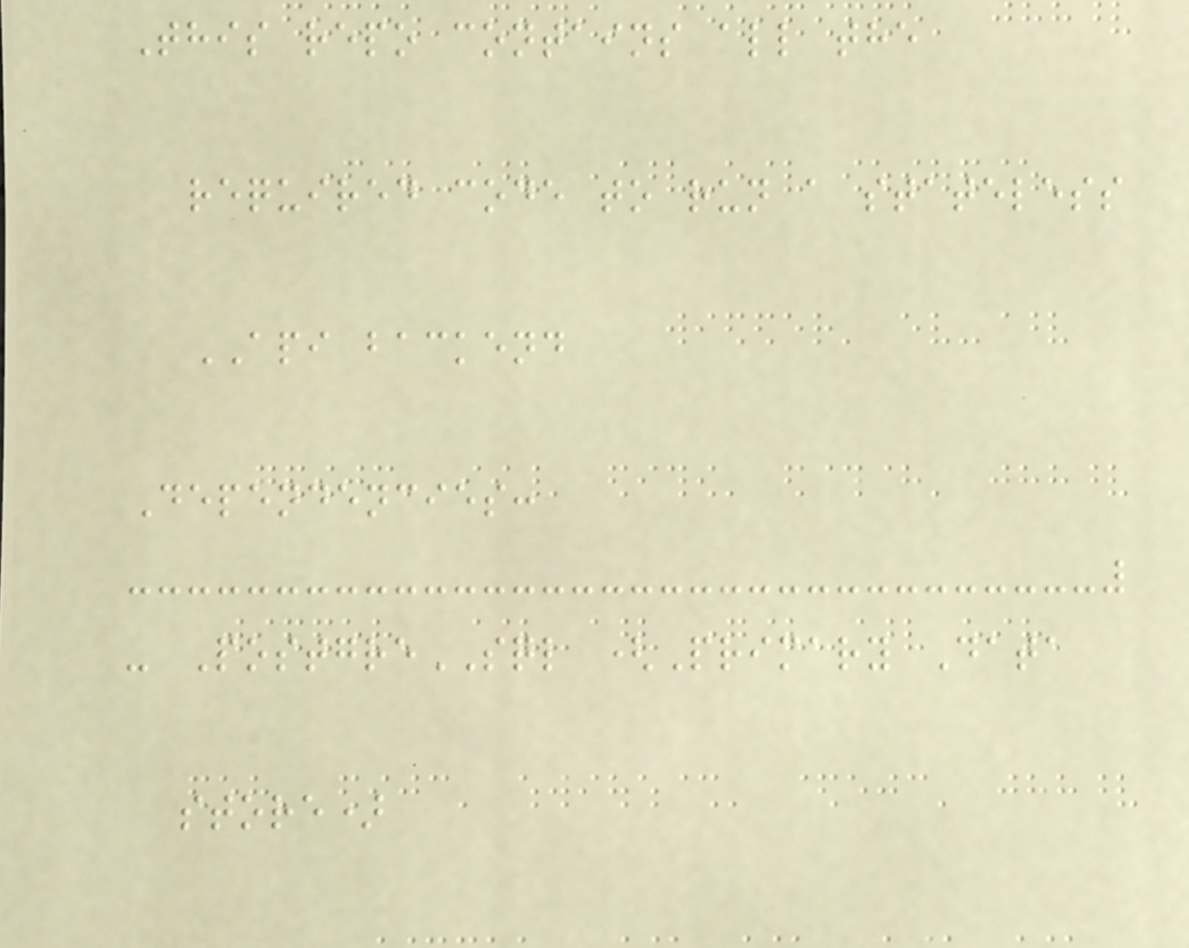This repo contains all the
required code to run a stateless
API backend
Dependencies:
- PostgreSQL (Primary Data
store)
